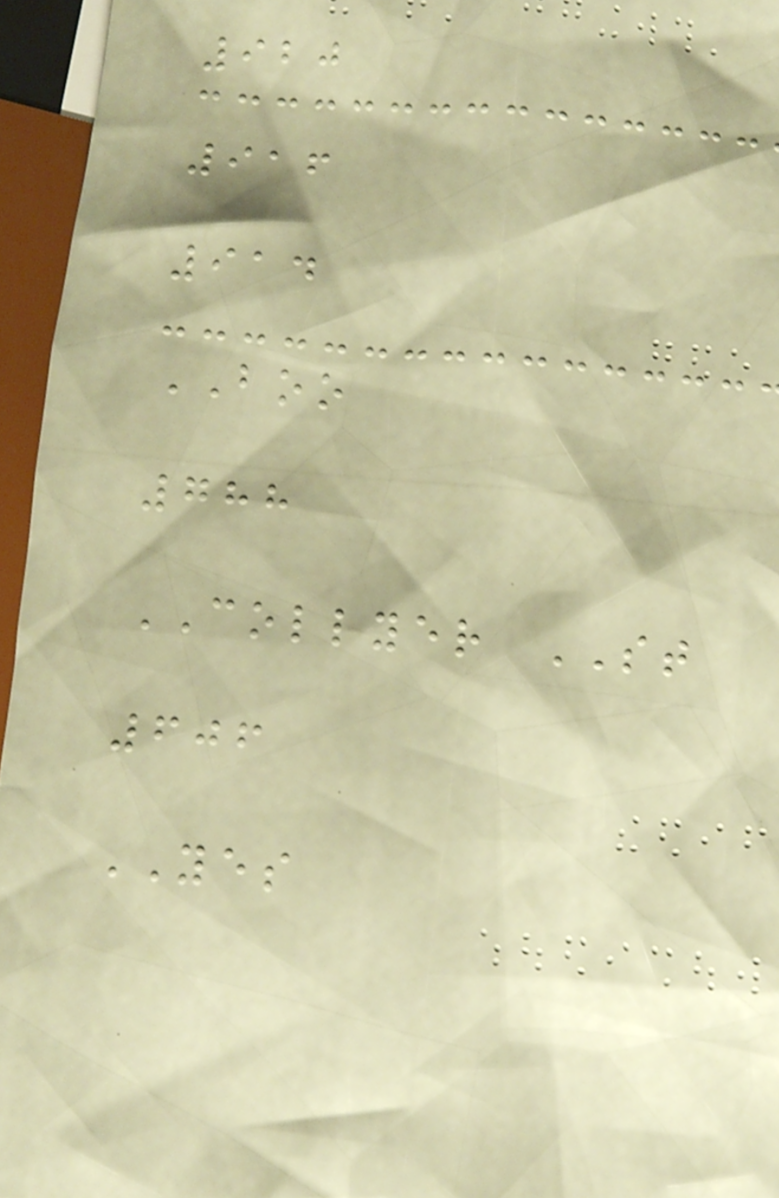920
916
914
BOO
788
COLLYER ST
606
YES
